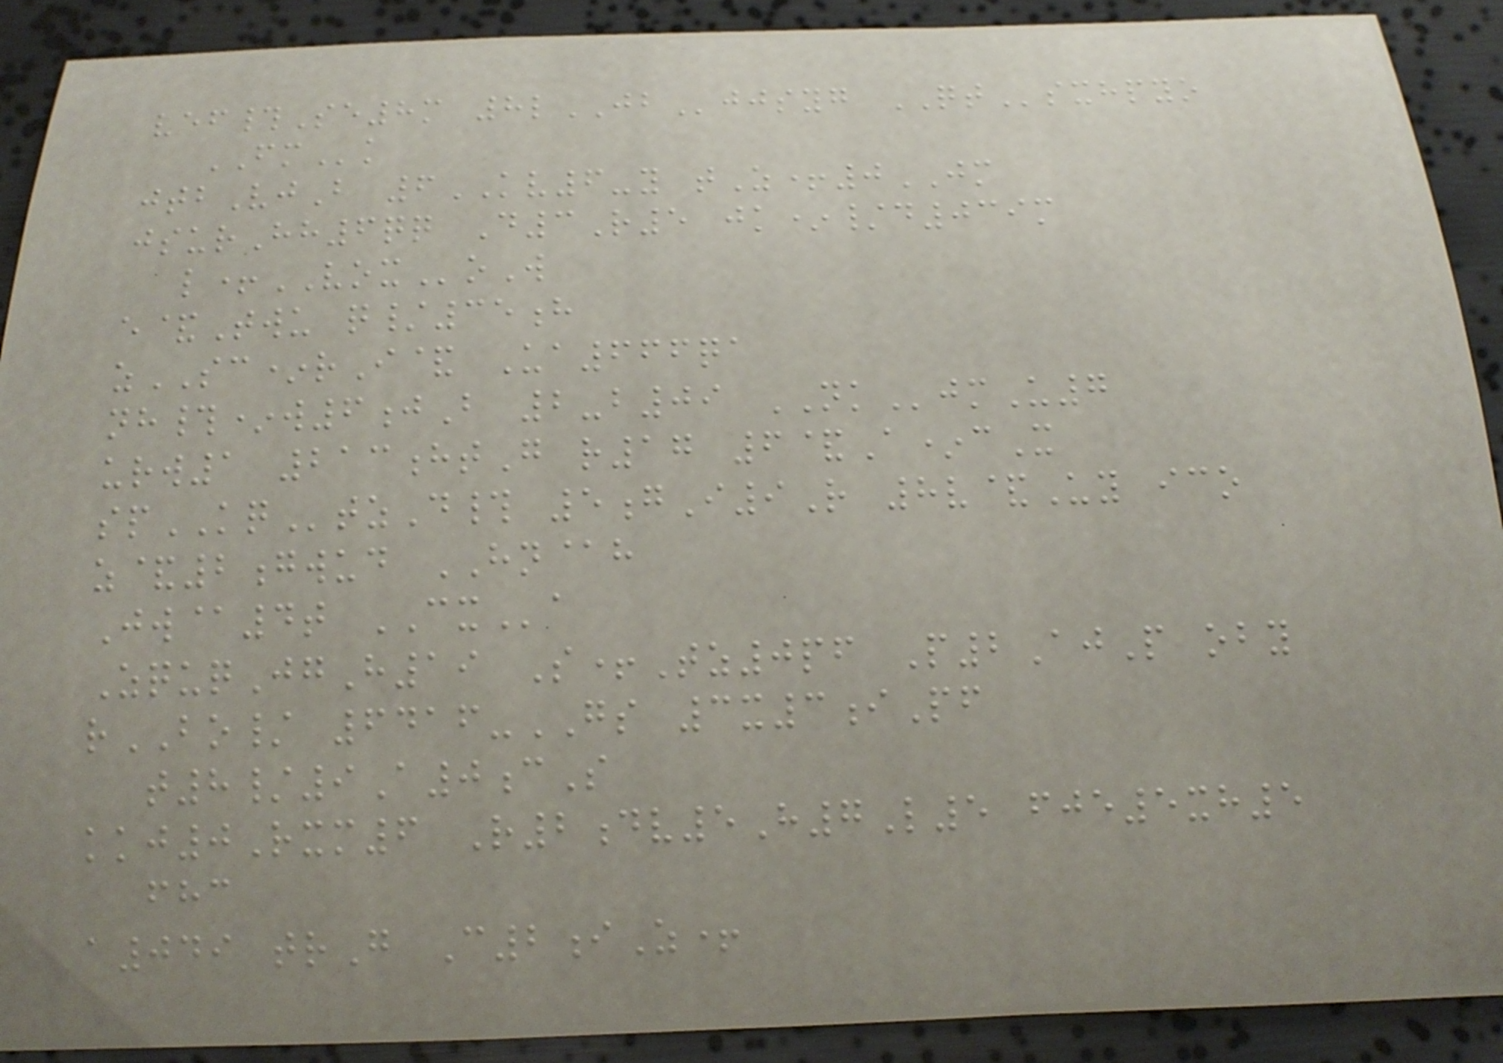vef#Se8m 8lJBjjsyg QTsxhpyo
FMk
jtbVjB 6KV6-y tZ+0JM
jsurHh6qq D3R5 jk*/d039m
l+VOXoW
e&Twu q/35h
zSC*rI& Ua666qa
nh#*w6jB 2-b09 NKjmU7
urw1 213htG r17 6&A*cX
spKQtzD# 5gI9R 8v&Uy ico
z&2gwud HN@h
Jw@4t CXa
ZquqJgH19 S+Tz0pf P2AjP oby
rBO/ 6416-GS 3x3iPf
t8/9A0cS
kkj0Rxm6 R2dv5H7L5 fje5xh5
fhc
a049 trG C2iZ+
